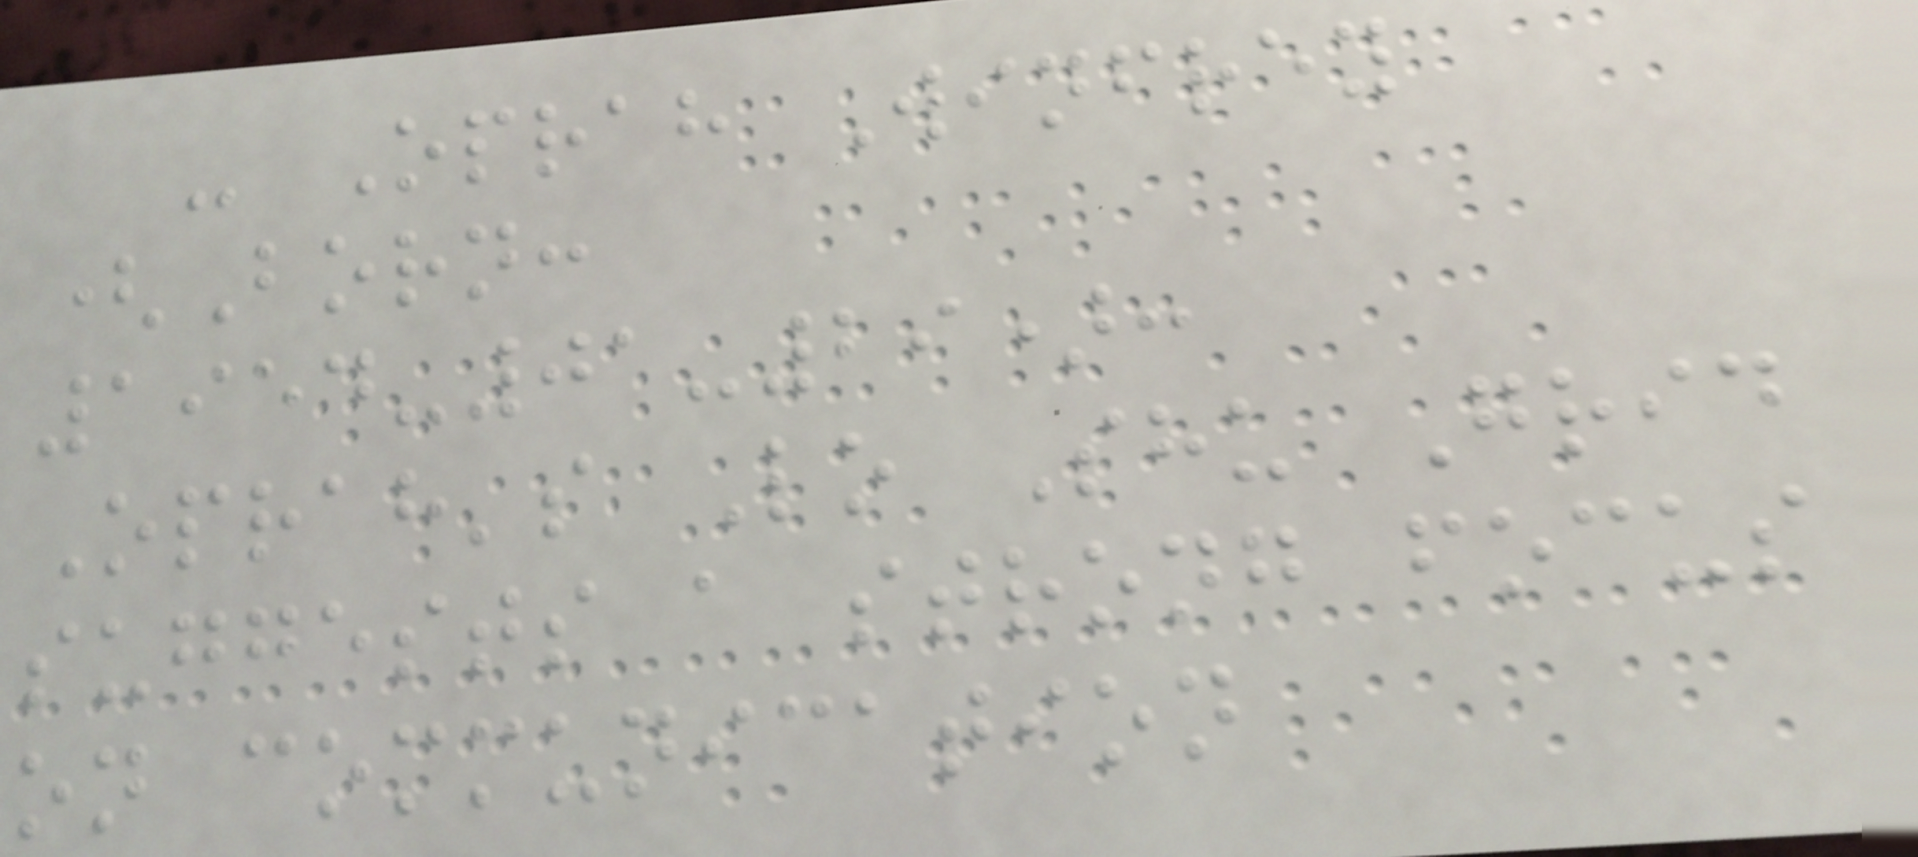- Oprah Winfrey
(Born:
1954-01-29):
Oprah's Lo Shu Grid
suggests a strong focus
on communication
